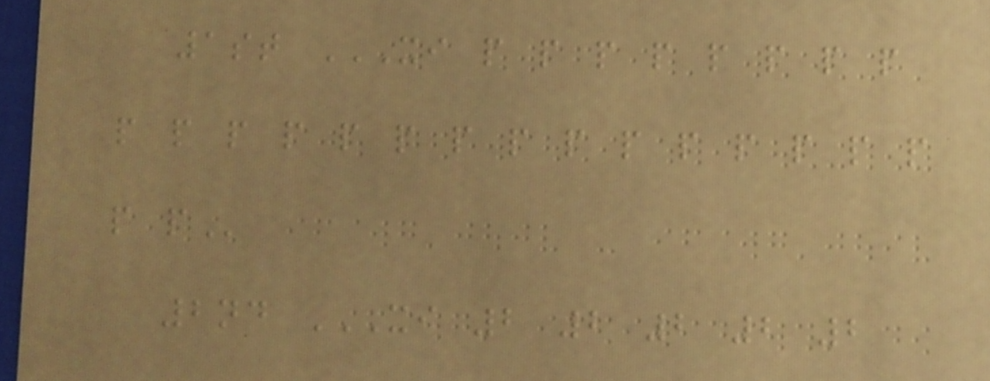1st XI P P P P P P P P
P P P P P P P P P P P P P P P
P P
2nd XI 2 2 2 2 2
